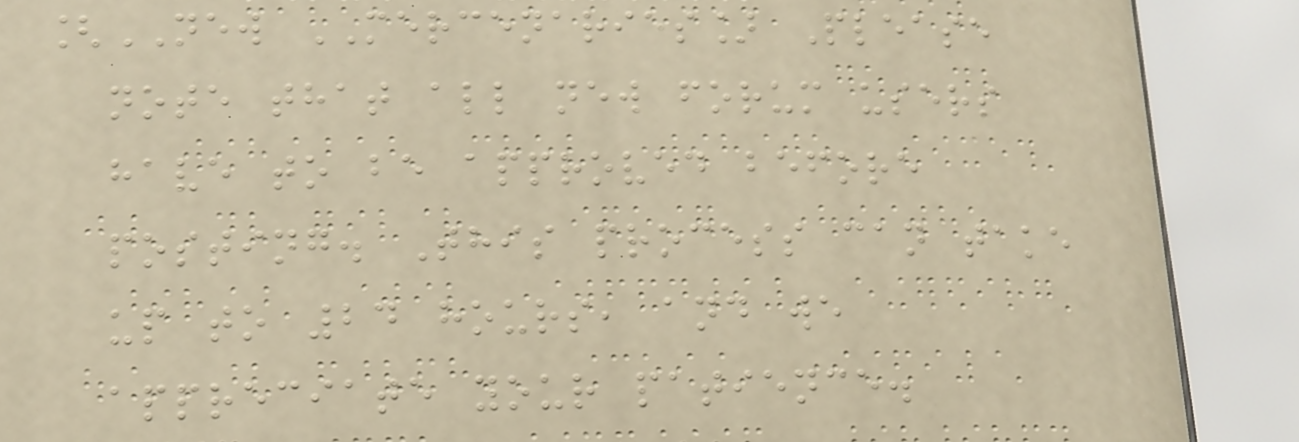[NEW MERCENARIES] Please
note that all new forum users
have to be approved before
posting. This process can take
up to 24 hours, and we
appreciate your patience.
